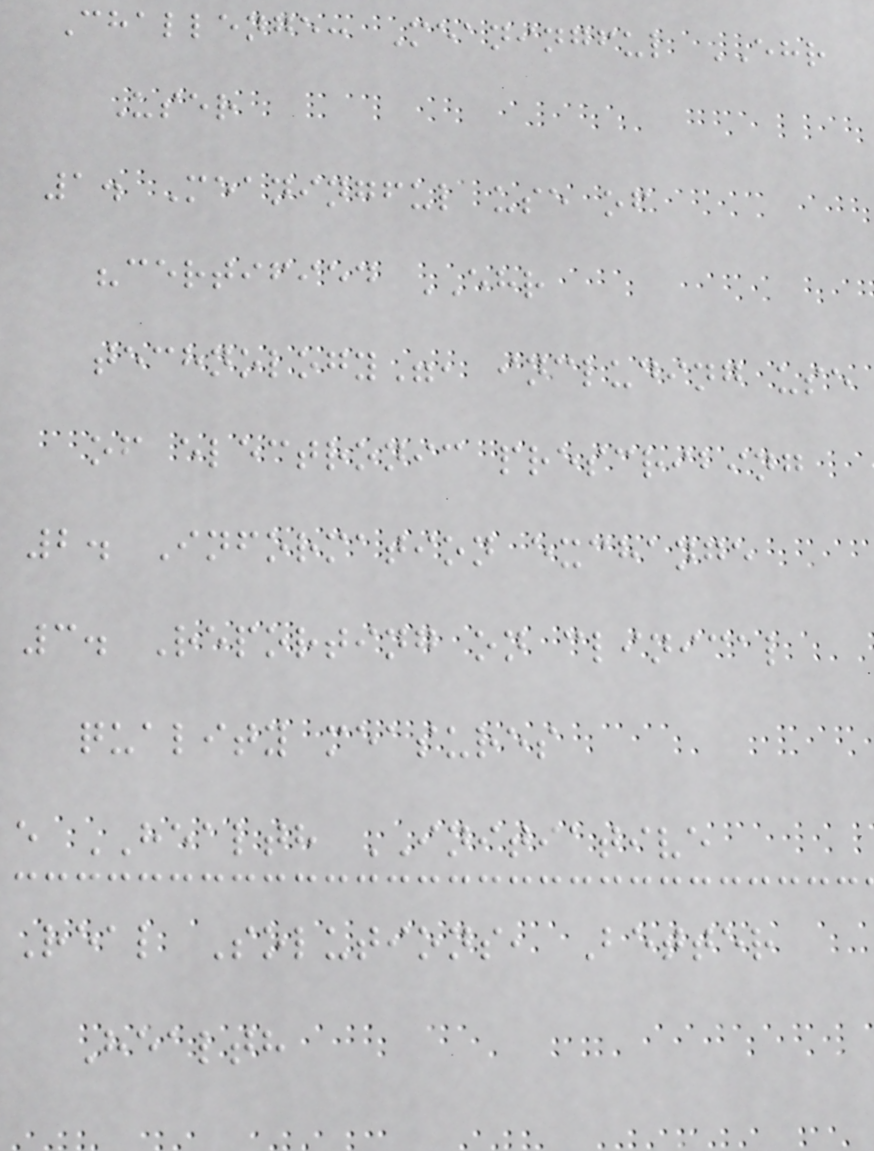Challenge: Meaningful EHR
User
1. Meaningful use of
"certified EHR
technology", including use
of electronic prescribing
2. Information exchange
3. Reporting on clinical
quality measures
e HEALTH INITIATIVE
Real Solutions, Better
Health
